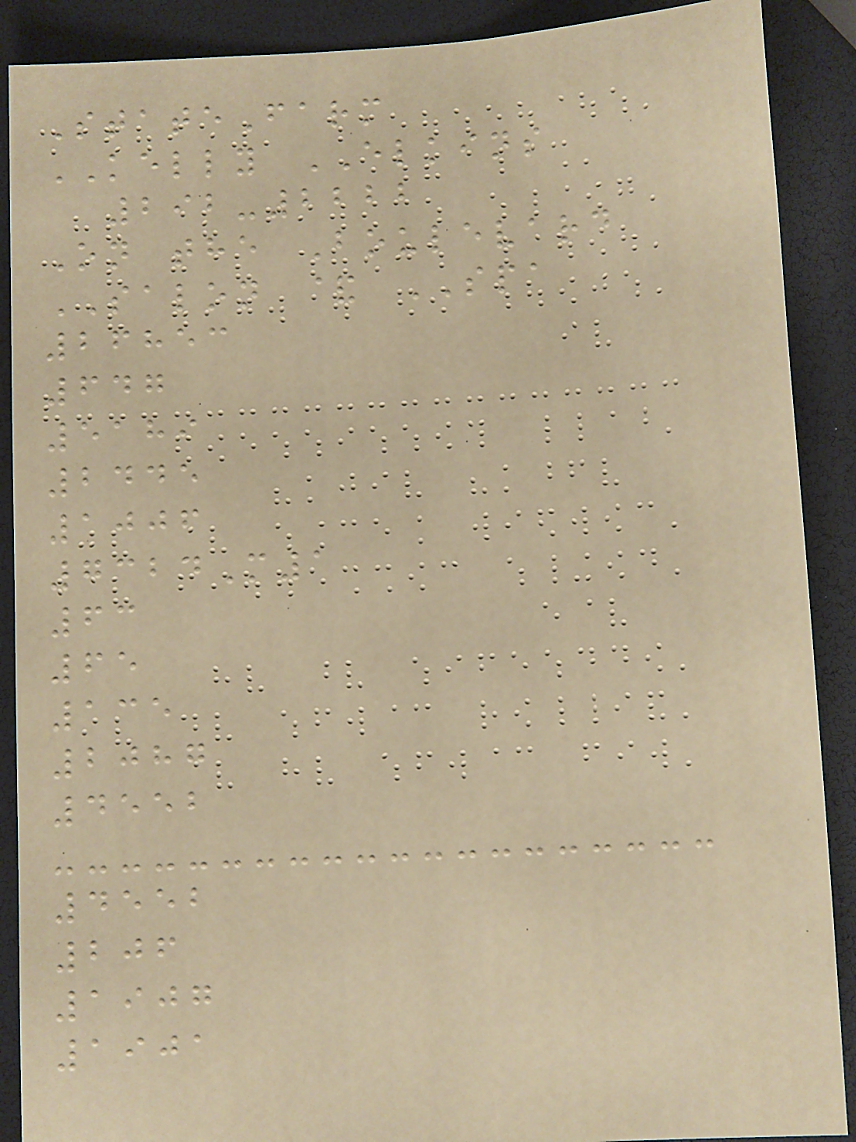StateFarm
KELLY ELKINS
292-2222
On the Boulevard
SALON & SPA
26853
647
5189
2445
1006
7324M1
63
65
135
2087
4552
4552
206
1907
1901
